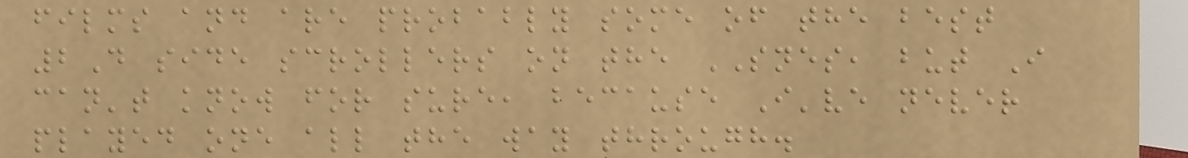films and are probably some of the best
2D side scrollers on the SNES, but I
can't know for sure, because I've never
played one all the way through.
